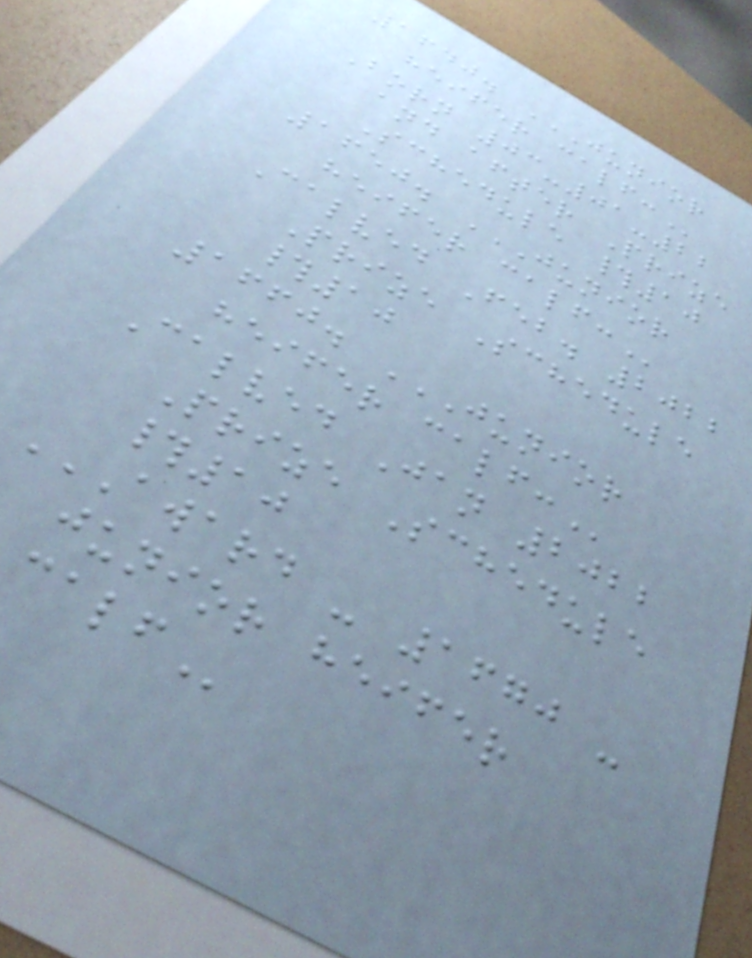1640. JUNIOR
HEIFER CALF:
Born 03-01-22
and after Prize
Schedule #10
1650. JUNIOR
HEIFER CALF:
Calved Feb. 2022
Prize Schedule
#10
1660. JUNIOR
HEIFER CALF:
Calved Jan 2022
Prize Schedule
#10
AWARD - 1670 -
JUNIOR HEIFER
CALF
